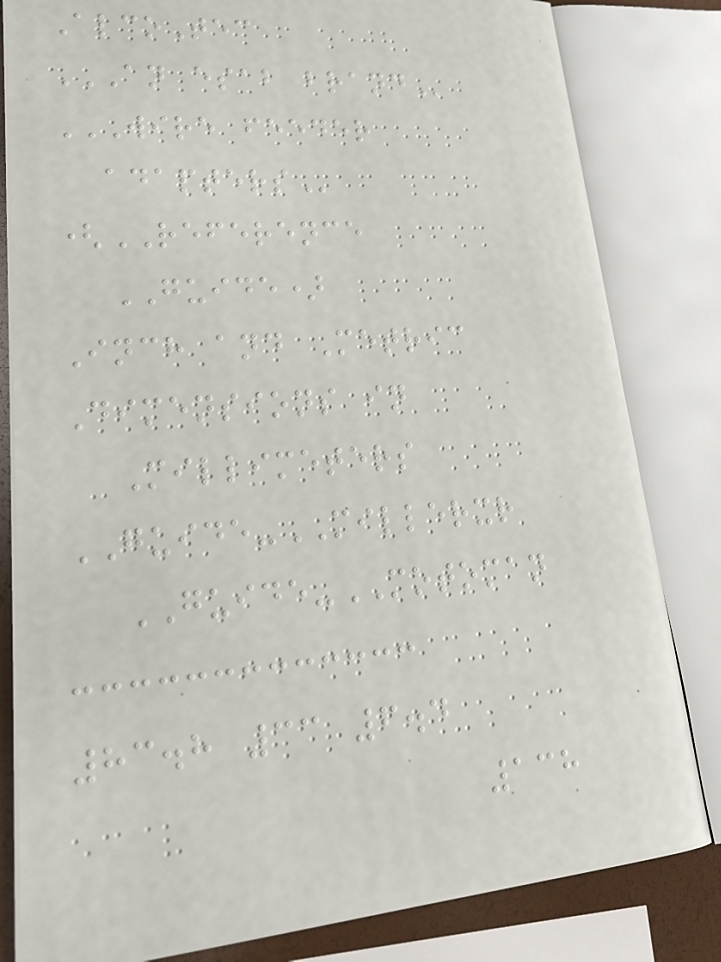AlcoTec
AN ESAB BRAND
WIRE FEEDER
ADAPTERS
(REFERENCE
GUIDE)
Inch and Metric
Dimensions in
Millimeters
GUIDE-MILLERXR
GUIDE-MOTOMAN
83.8 33 6.4
138
